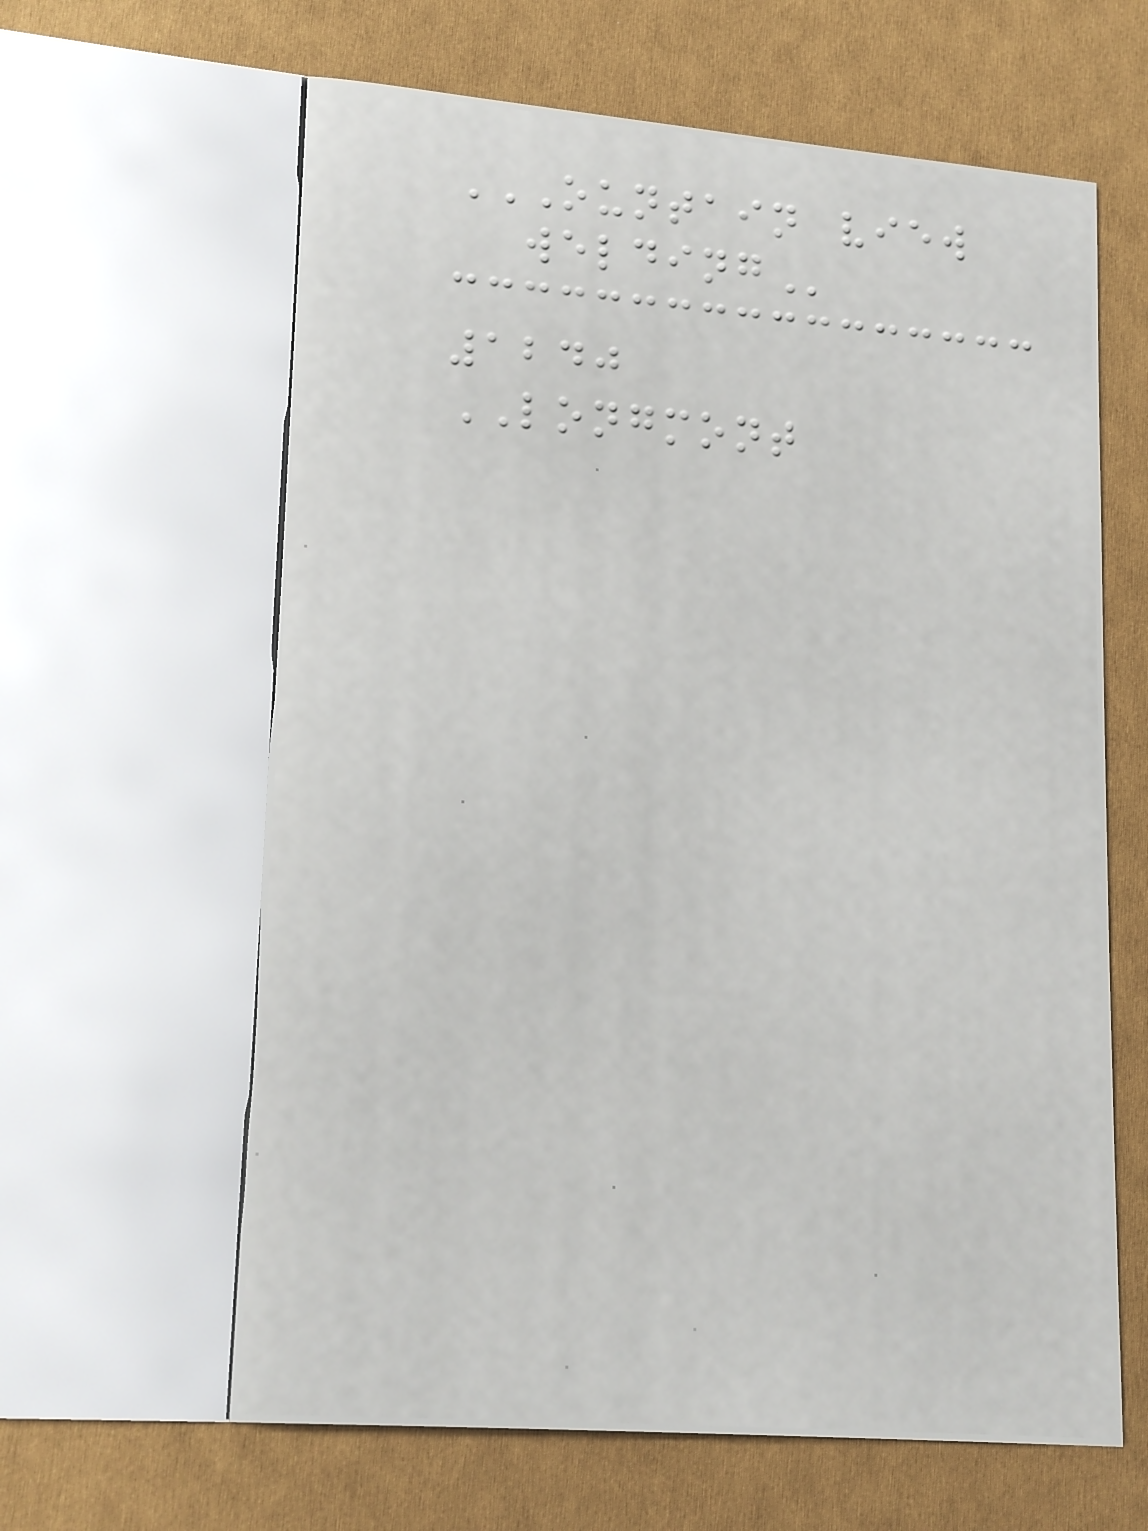OUNTAIN VIEW
WELDING
1240
LONGMONT
